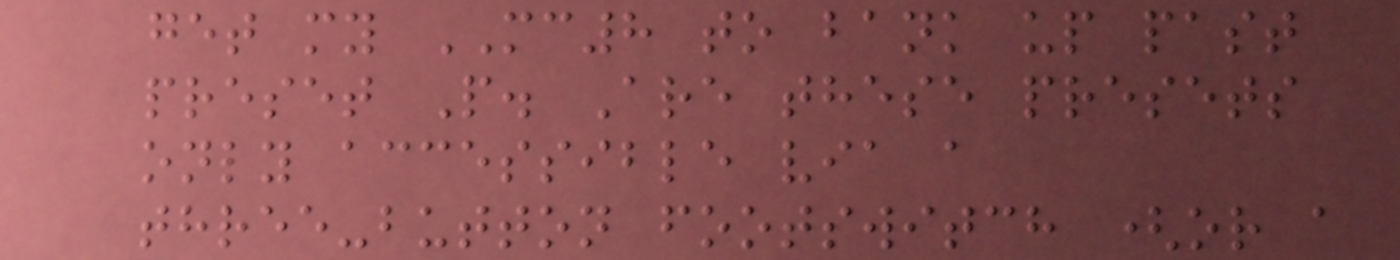get my MC8 to bank up past
preset P. Are these presets
only accessible via a
three-button footswitch (or a
